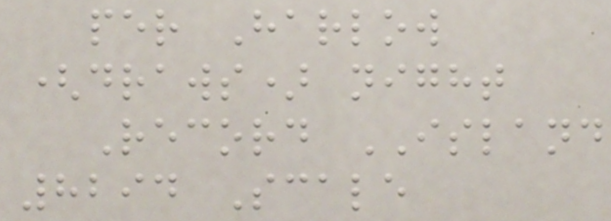per Harlow
(draws) night
Record ISLAND
8294 Scale
